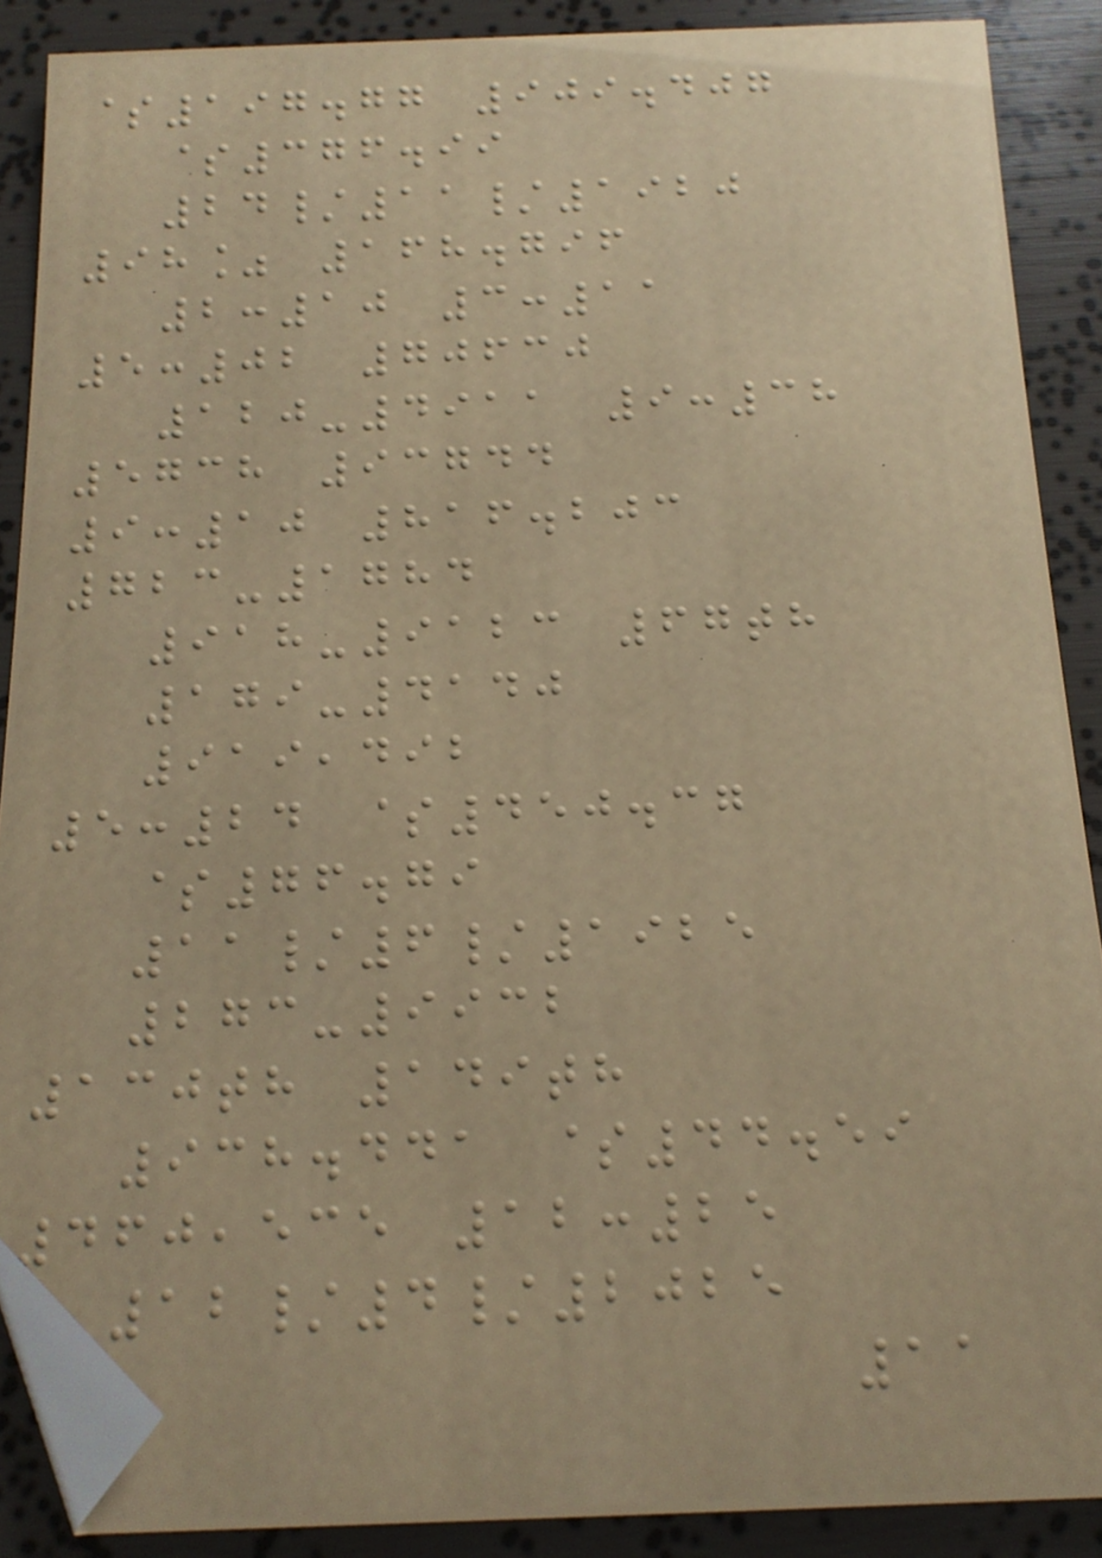$197.77 909.407
$376.99
24/11/1920
98% 168.796
2:10 3:11
5:02 70630
120-4911 9:38
5738 93744
9:10 816.203
723-1784
918-9123 67th
179-4140
919,492
5:24 $450.37
$76.79
11/6/1925
273-9932
130th 149th
938.441 $44.59
460,535 12:25
12/4/2025
11
